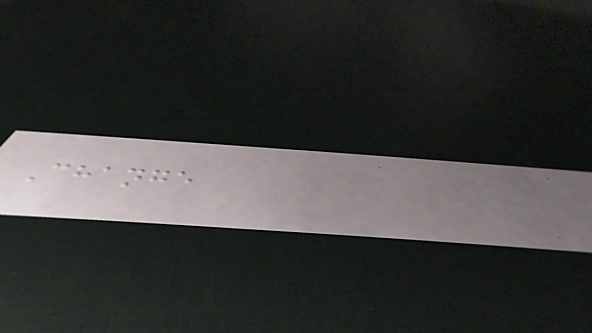Change
